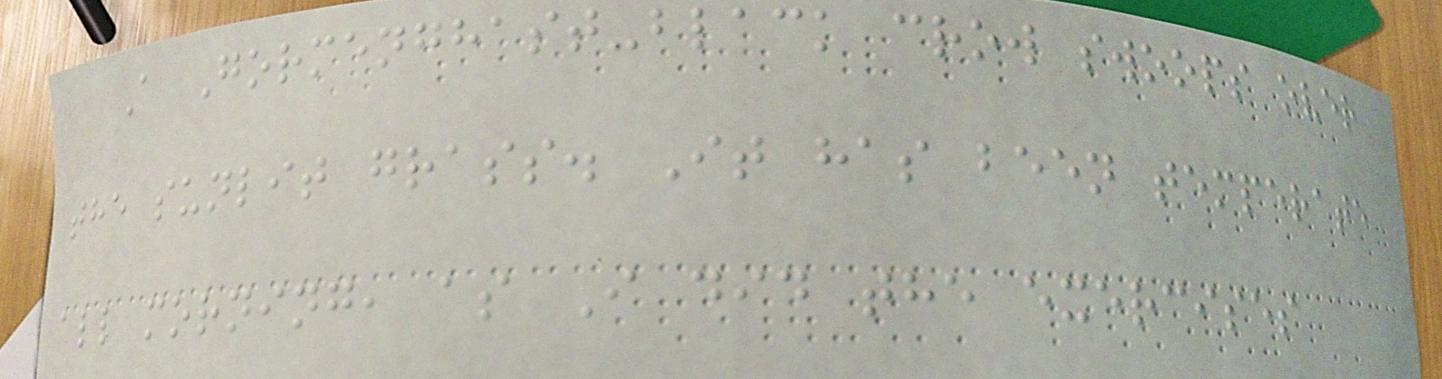A Gormenghast-black crow swoops over
the sunlit grass. It has been temperate
all morning, as I did the exercises
